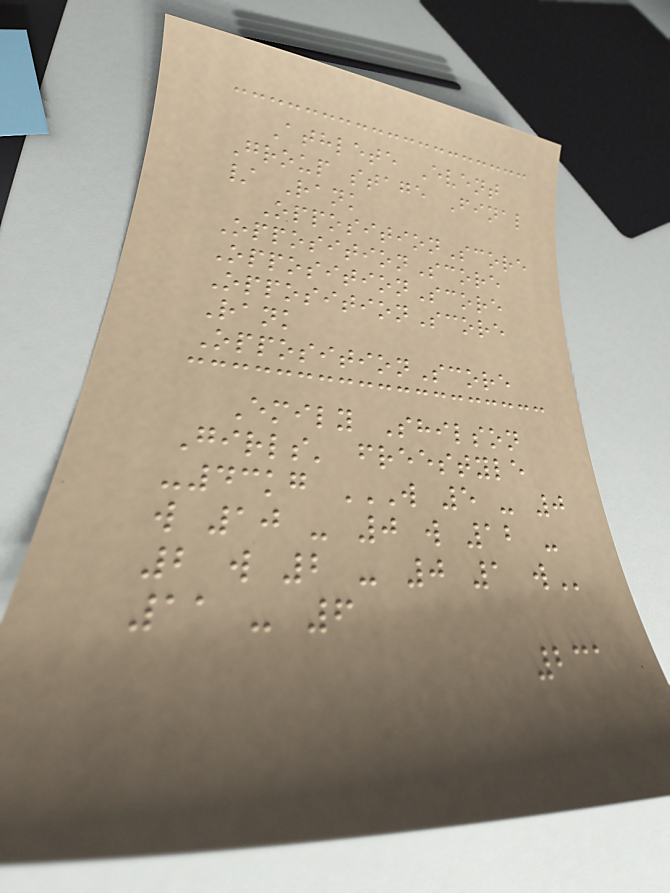Athlete Event
Group stage Final
/ Rank
OppositionScore
OppositionScore
OppositionScore
OppositionScore
Rank
OppositionScore
Emily Shilson
Girls' freestyle
-43kg W 5 - 0
W 10 - 0 W 12 -
2 W 2 - 0 1 W
11 - 6
231
